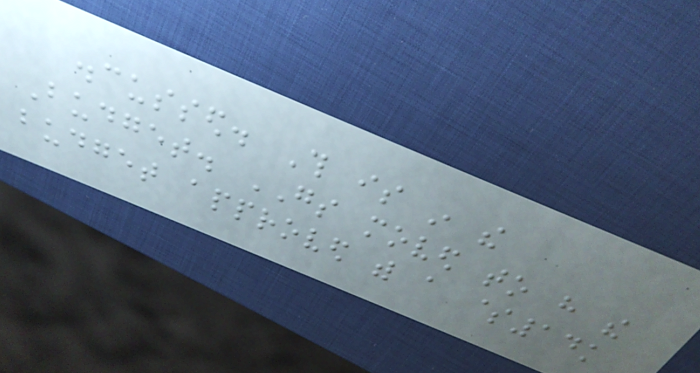discussed. This is in the
Budget. GS moved to have the
budget approved with a $14k
